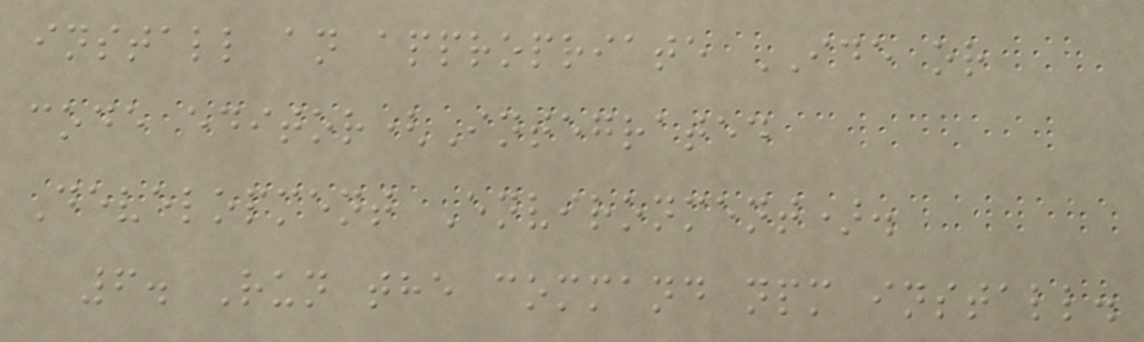install an appropriate IDE or
code editor(Integrated
Development Environment).
6. Run the command npm install.
